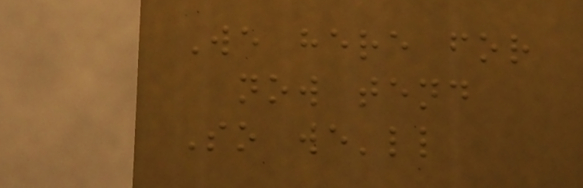We here for
now tend
So we'll
